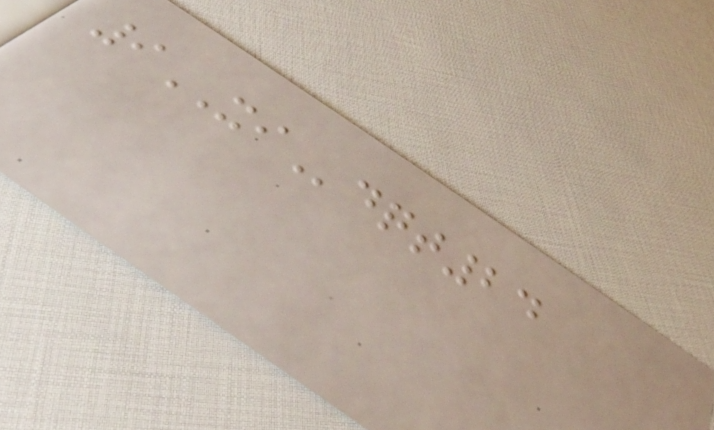9XIdqt24
